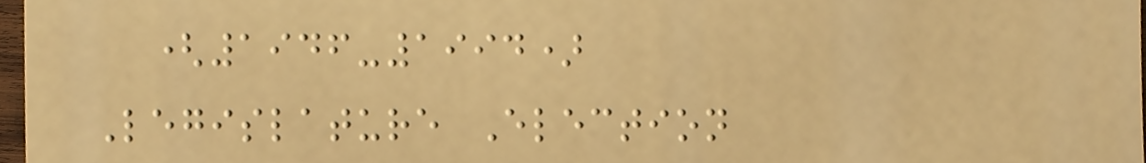(1946-1994)
Legislature Election
